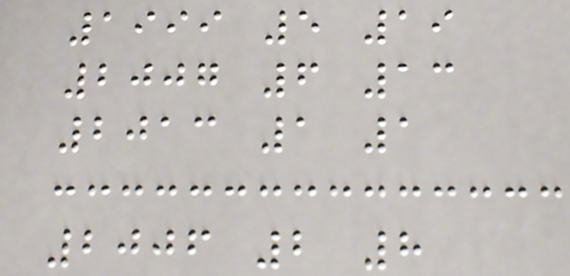1999 5 19
2007 6 13
2013 1 1
2006 2 8
